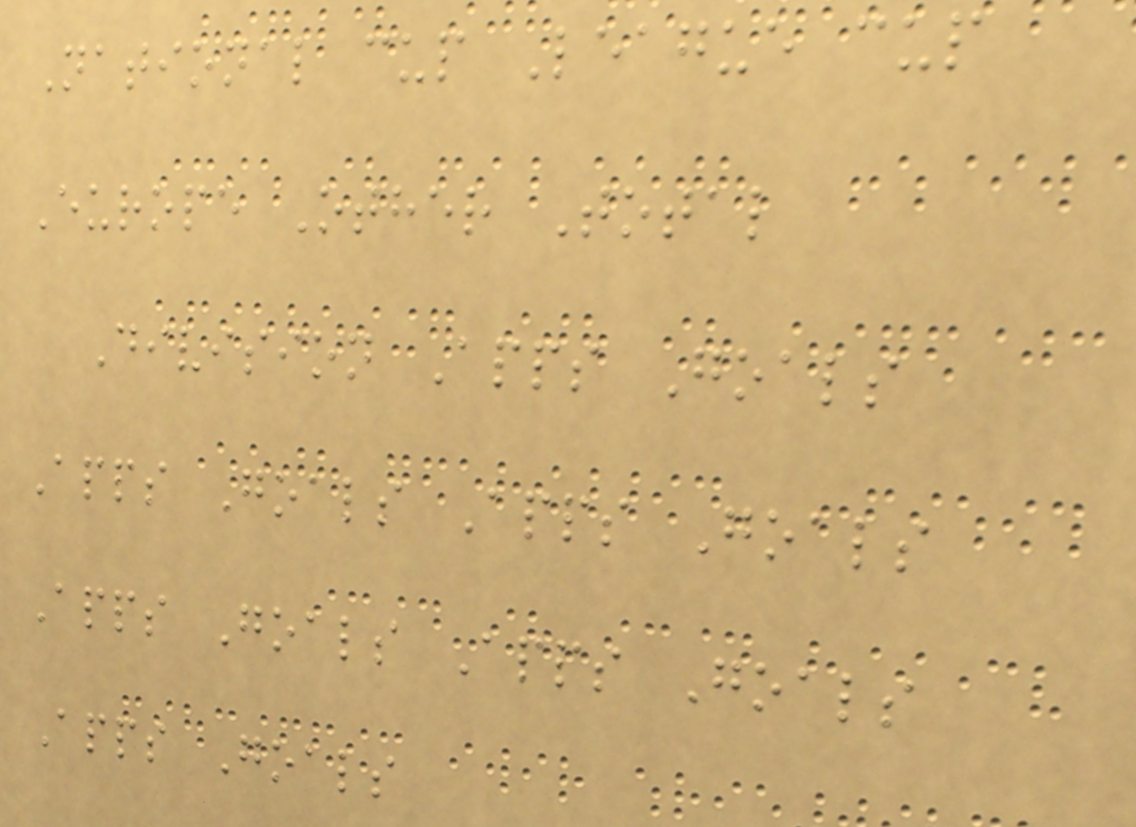National cup League cup
Europe Other Total
Division Apps Goals
Apps Goals Apps Goals
Apps Goals Apps Goals
Apps Goals
